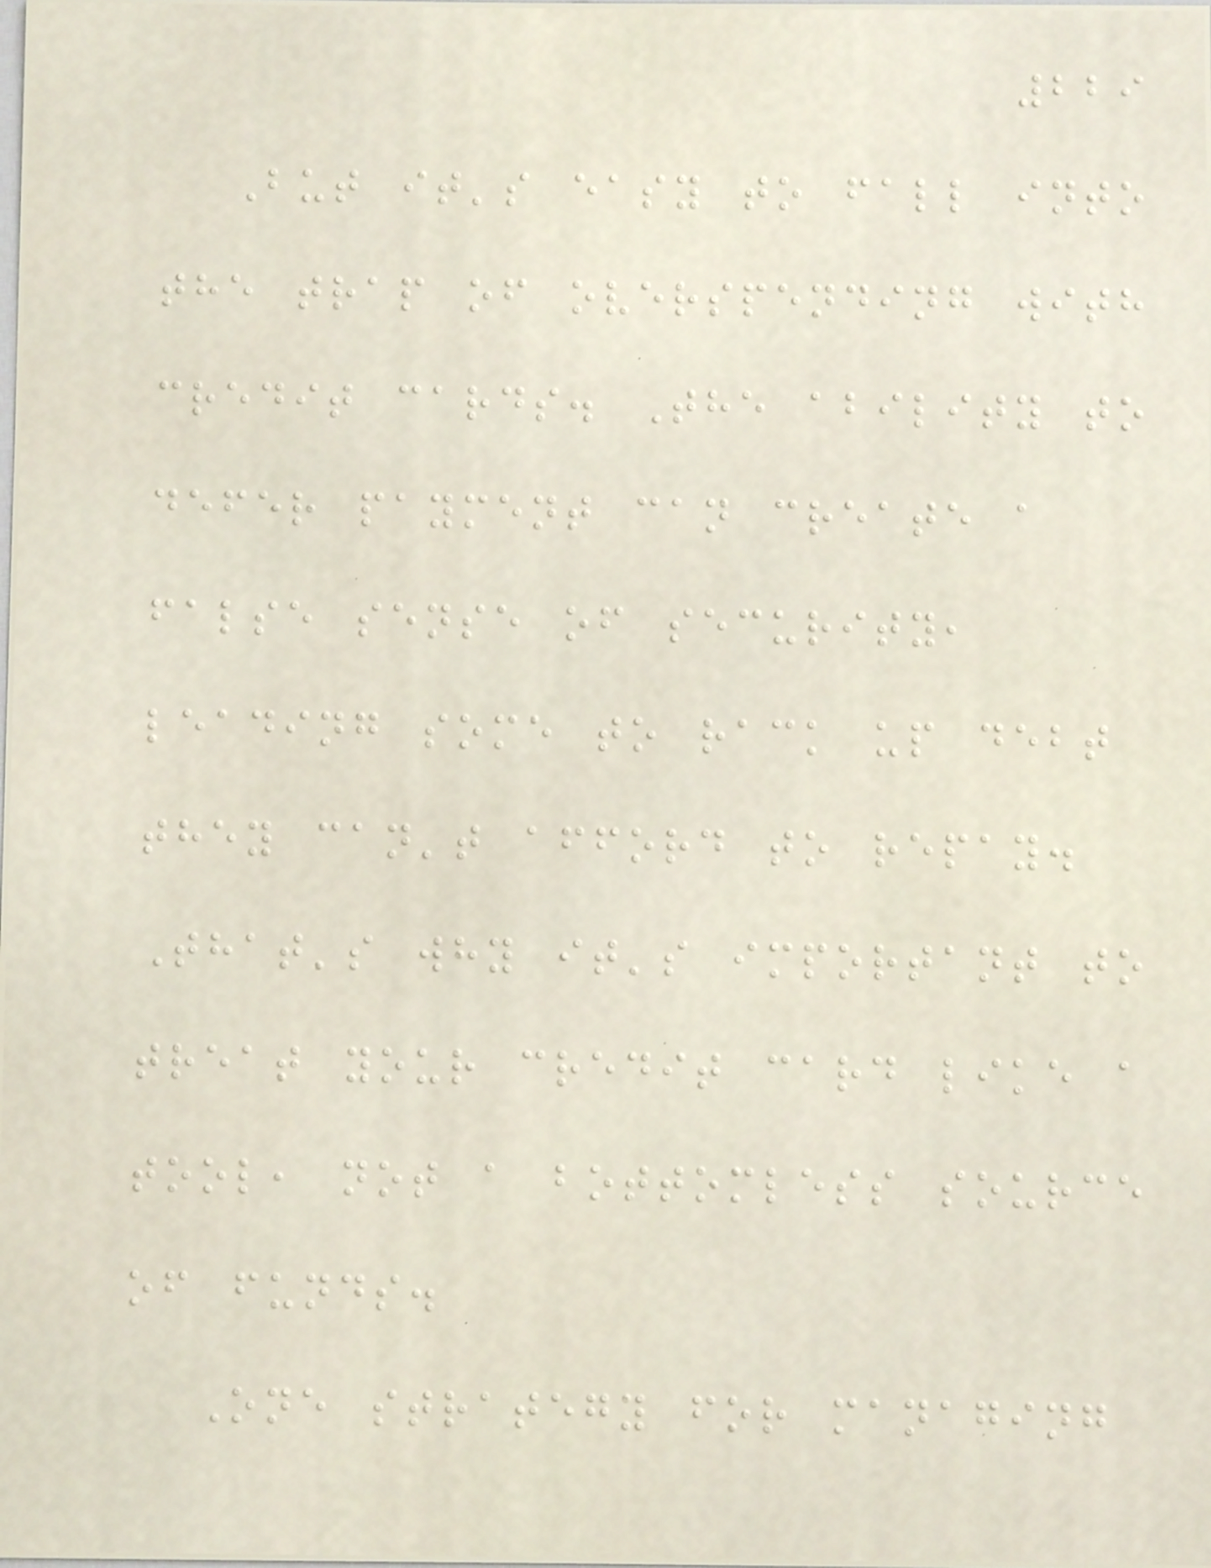229
But it's easy to fall into
the trap of overspending with
credit cards. The ability to
defer payment can create a
false sense of security,
leading some to rack up debt
they can't afford to repay.
That's why it's important to
treat your credit card like a
tool, not a bottomless source
of funds.
One strategy for managing
